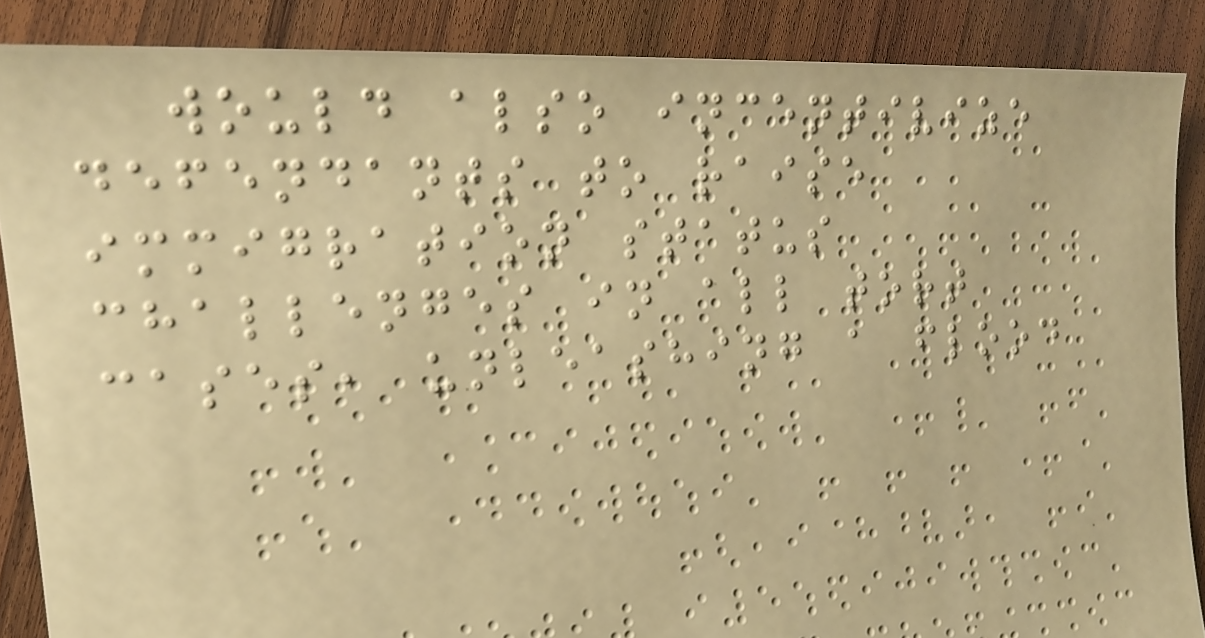would also incentivize
defendants to raise
immigration status
challenges in all tort
cases, unleashing a flood
